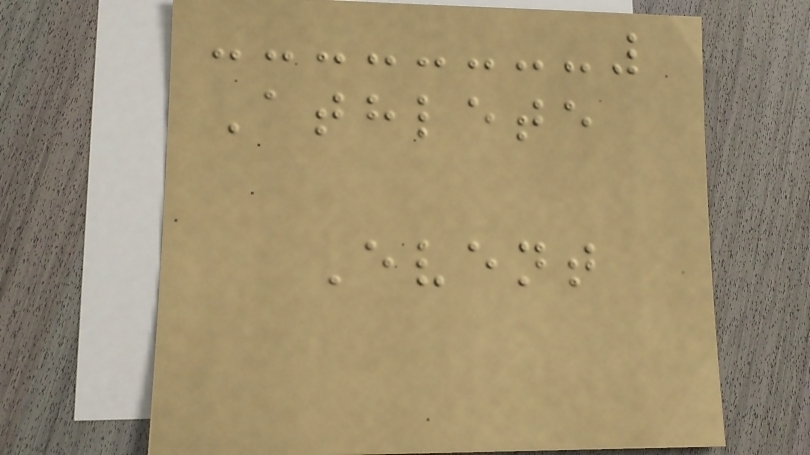Athlete
Event
